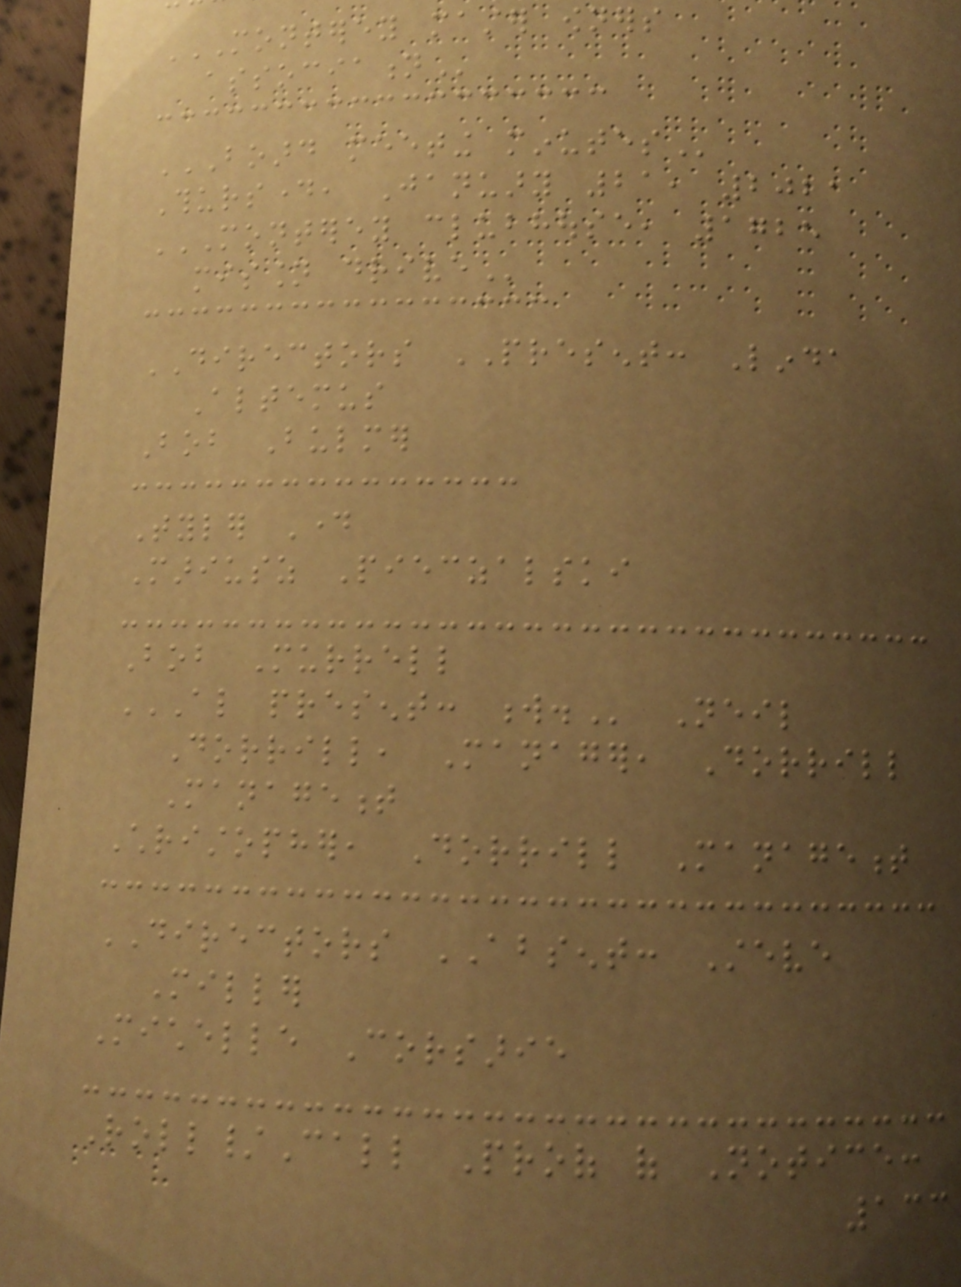MONTEREY MASTER OWNERS
ASSOCIATION
BOARD MEETING MINUTES
Thursday, January 21, 2021
MONTEREY CLUBHOUSE, 1725
MISSION DRIVE
DIRECTORS PRESENT: Linda
Altemus
Bob Bulmer
Tyler Day
Mariusz Pieczalski
Bob Murrell
ALSO PRESENT: W. Neil
Dorrill, Manager, Dorrill
Management
Christopher, Dorrill Management
DIRECTORS ABSENT: Steve
Miller
Michelle Corsarie
Roll/Call Proof of Notice:
133
